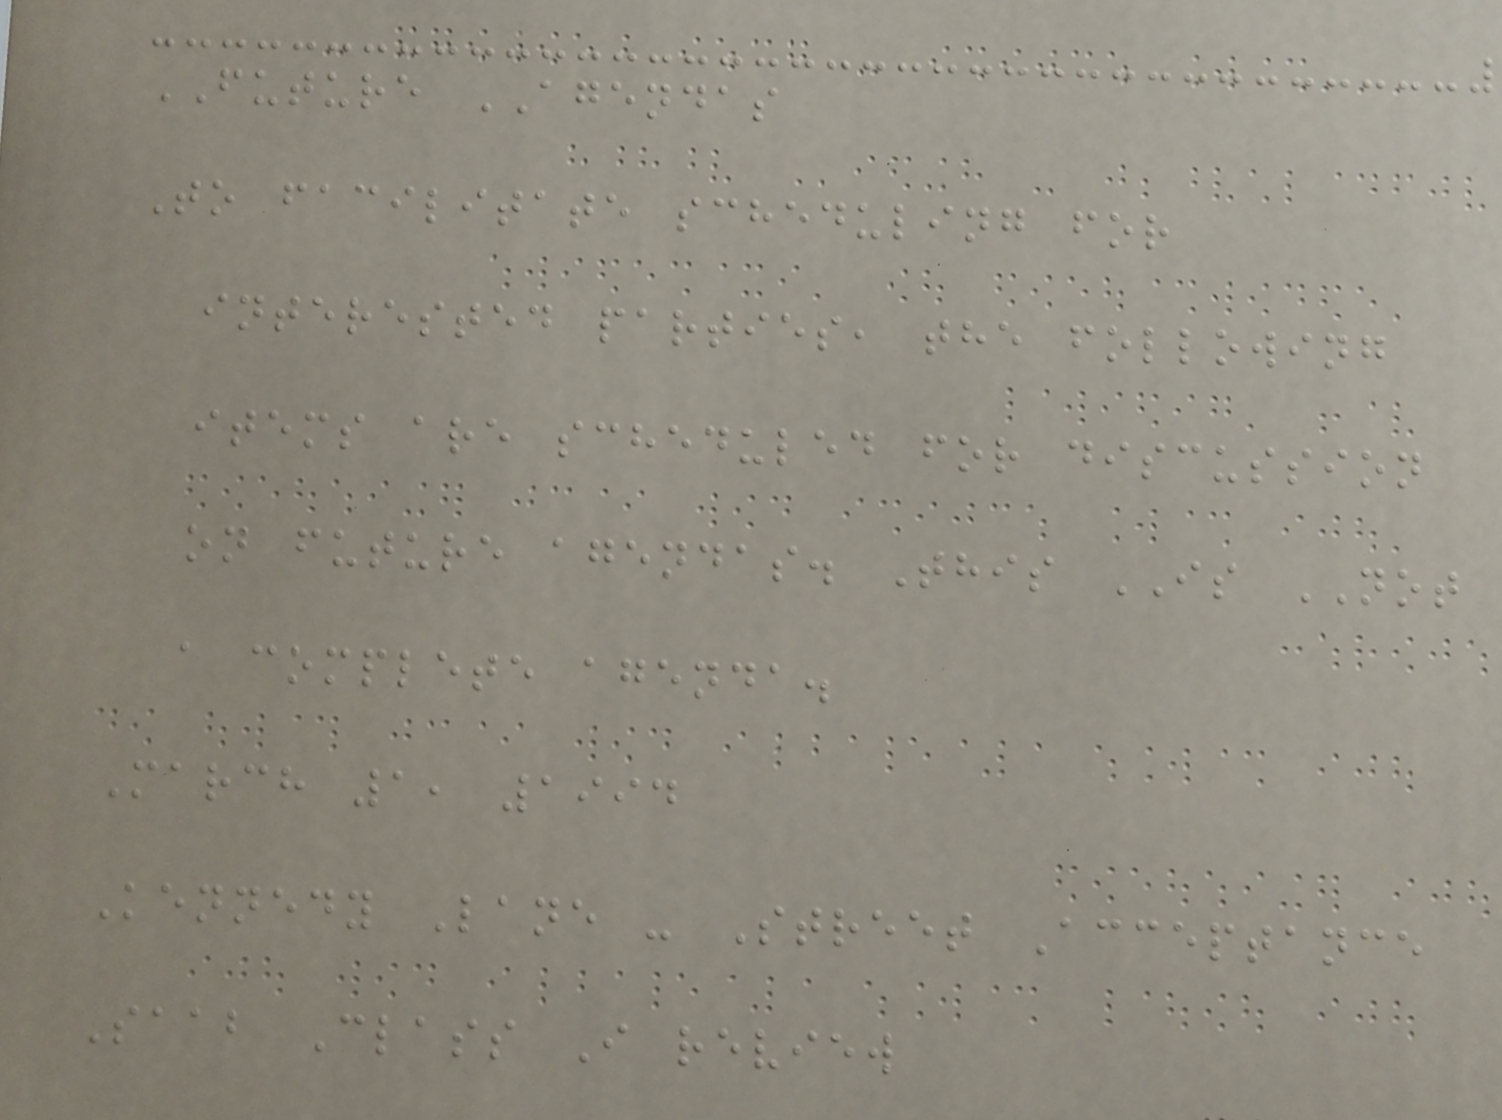FUTURE AGENDAS
To facilitate scheduling for
interested parties, the following
items are scheduled for discussion
on future agendas. This IS NOT
a complete agenda.
March 1, 1994
Kennedy Lane - Street Acceptance
Saab Class I review
